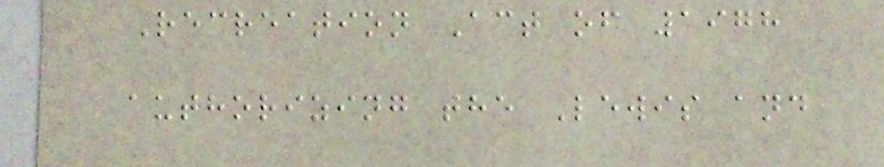Recreation Act of 1978
authorizing the Lewis and
